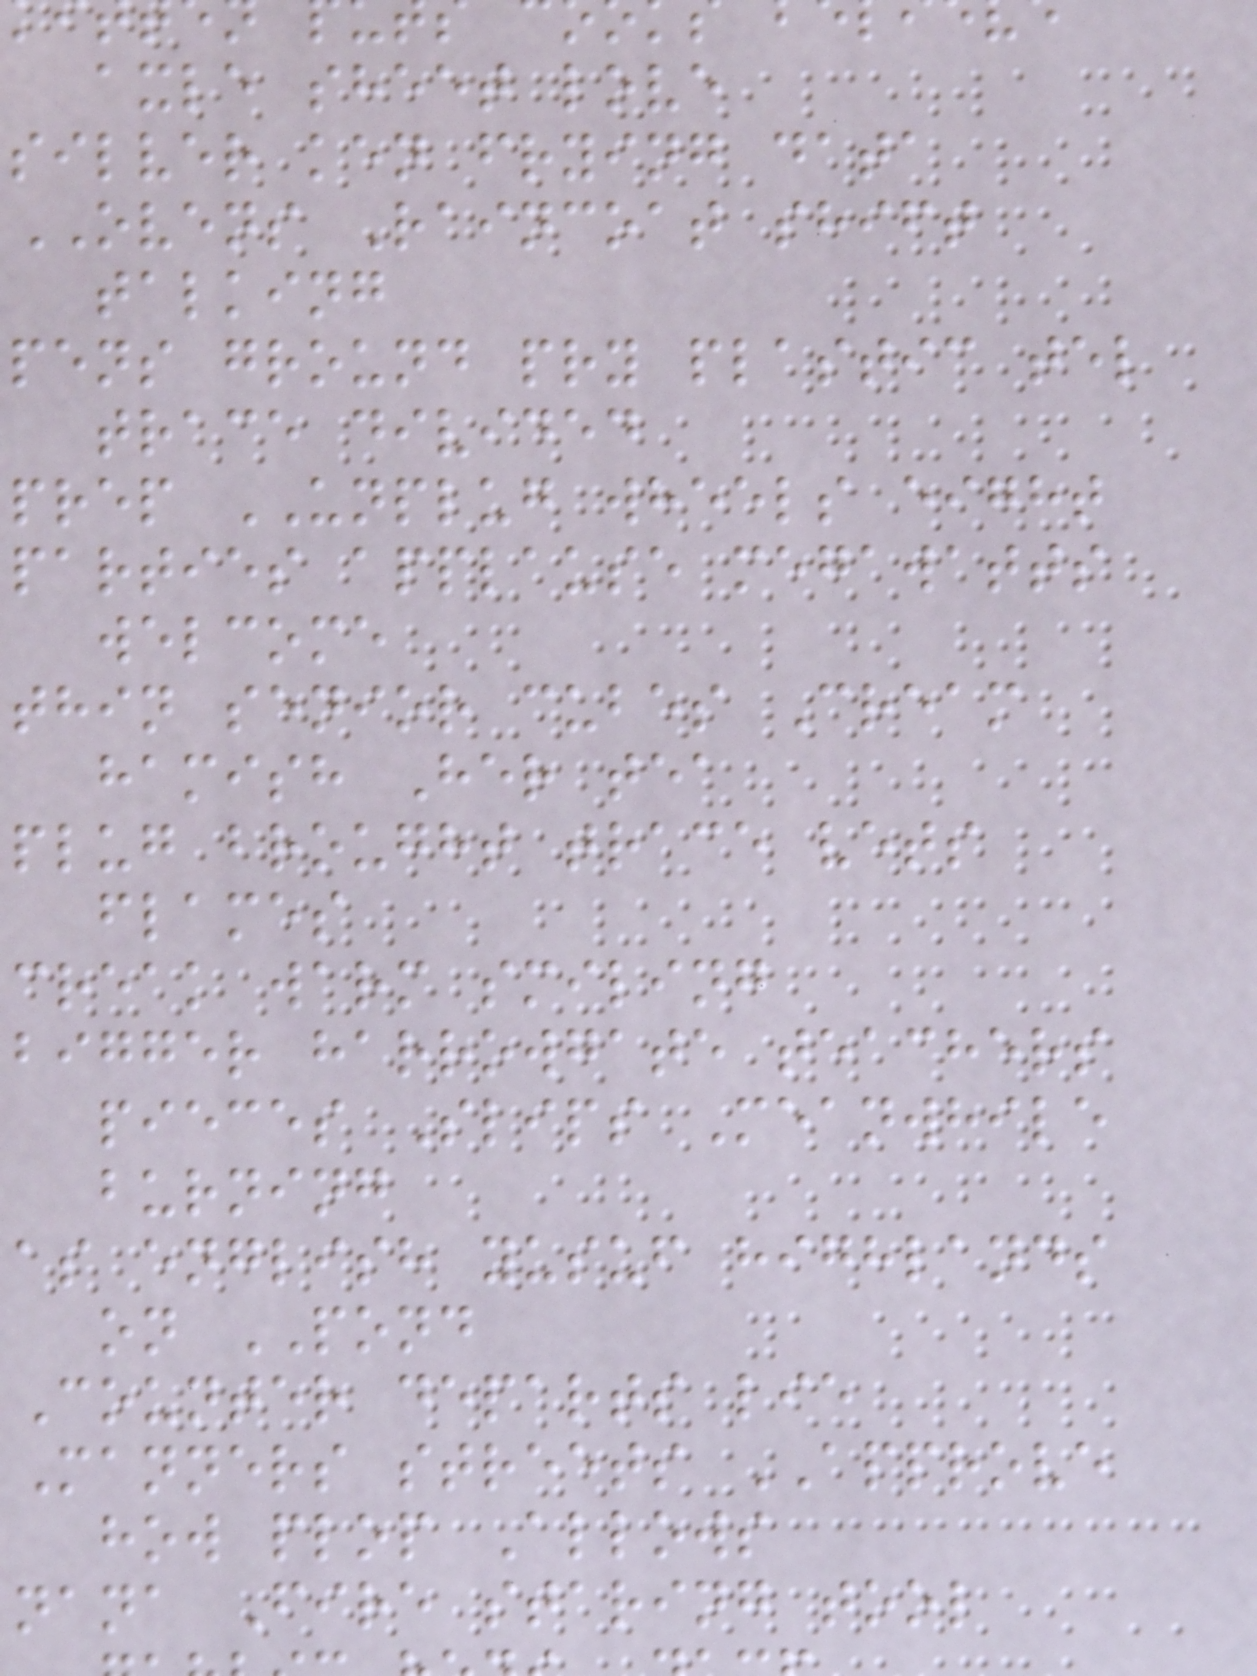axle sheet love
silver ken frying data
OVENS Raincoat shift
talking
pens ground pry plastic tel
trace divided
prep UNPLUG wheels eight
parties applause megawatts
welcome
thin senior cubes Cream
hamish Her tea
plug brought trace vets
flames
creak warm smiling
bigger harrowgate teachers
pieces Slips Meanwhile
burning
as english yusuf highlands
on POND
Counter departs lie
Manners streets APPROVE
how plop Allows
nana Fire staring tool
